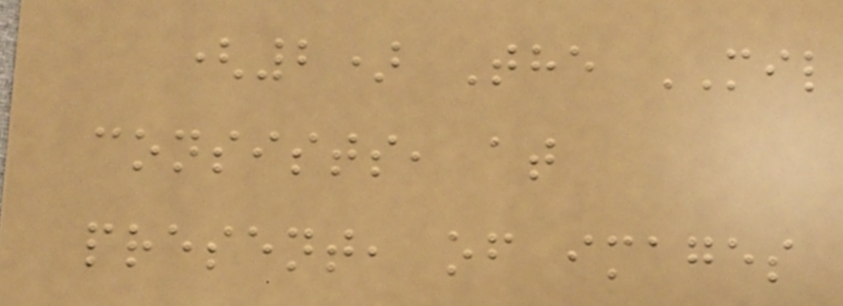(2) The MIL
consists, at
present, of images
